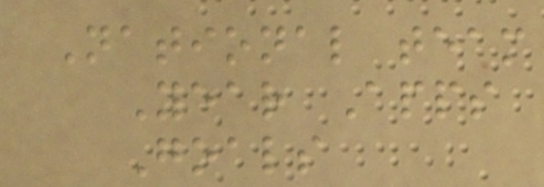National team
Year Apps
Goals
